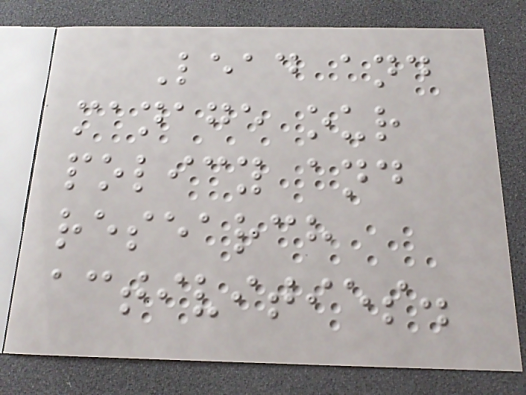Lead and
manage our
policy and
research
activities.
